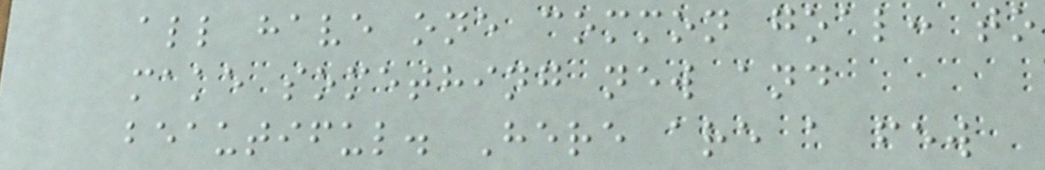all have one common goal: to
make something new and
beautiful. Here are a few
